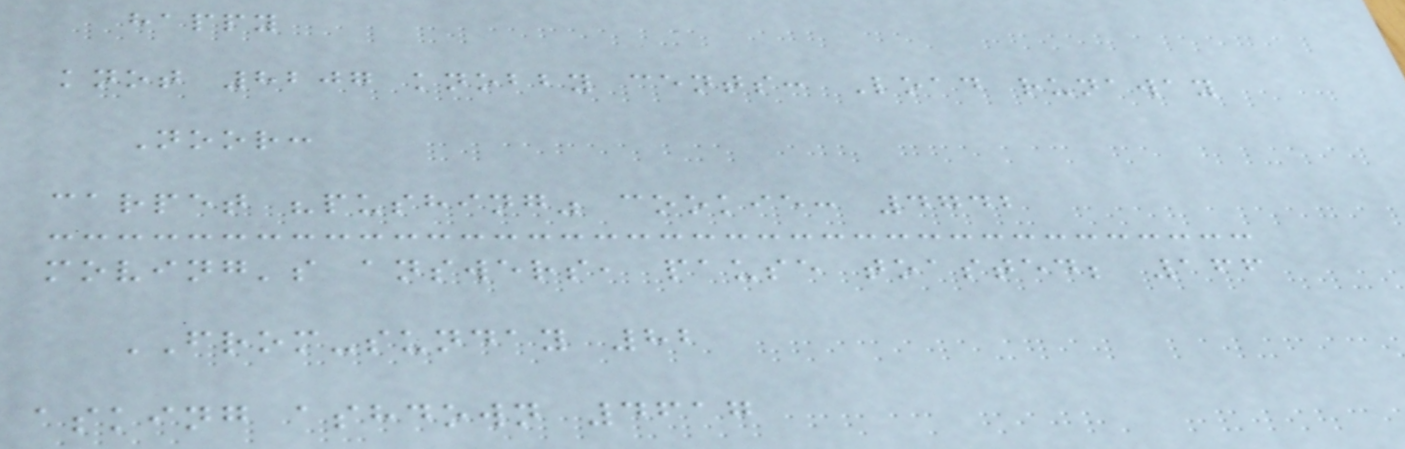happy
knot 8207 knobby cents: Load runaway
Noor:
carpet "pushing" cookie: 4742
moving's answers, pause toasted; 166
FROM-sunday 82
asking ashdown 4617
